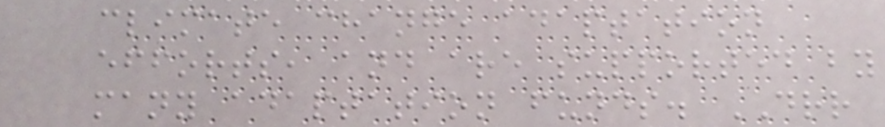climate change adaptation
efforts, and are supported by
many adaptation funds. DRR
